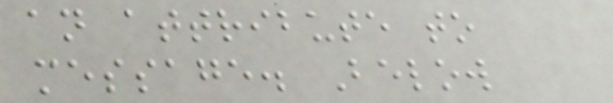an attribute to
message. Below
